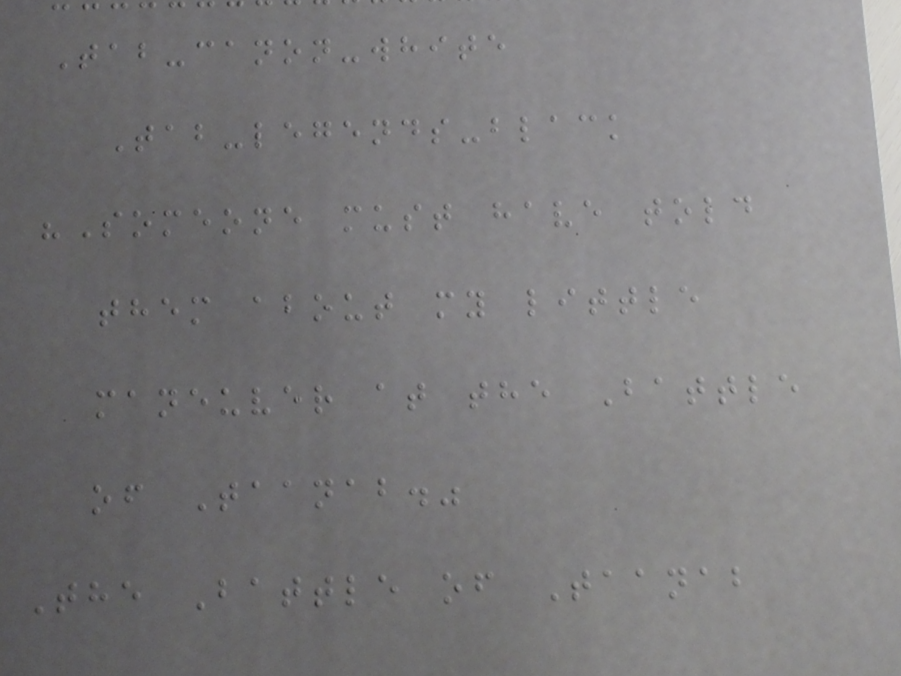Tab-canon-white
Tab-legends-black
"Someone must have told
them about my little
maneuver at the Battle
of Taanab."
The Battle of Taanab
